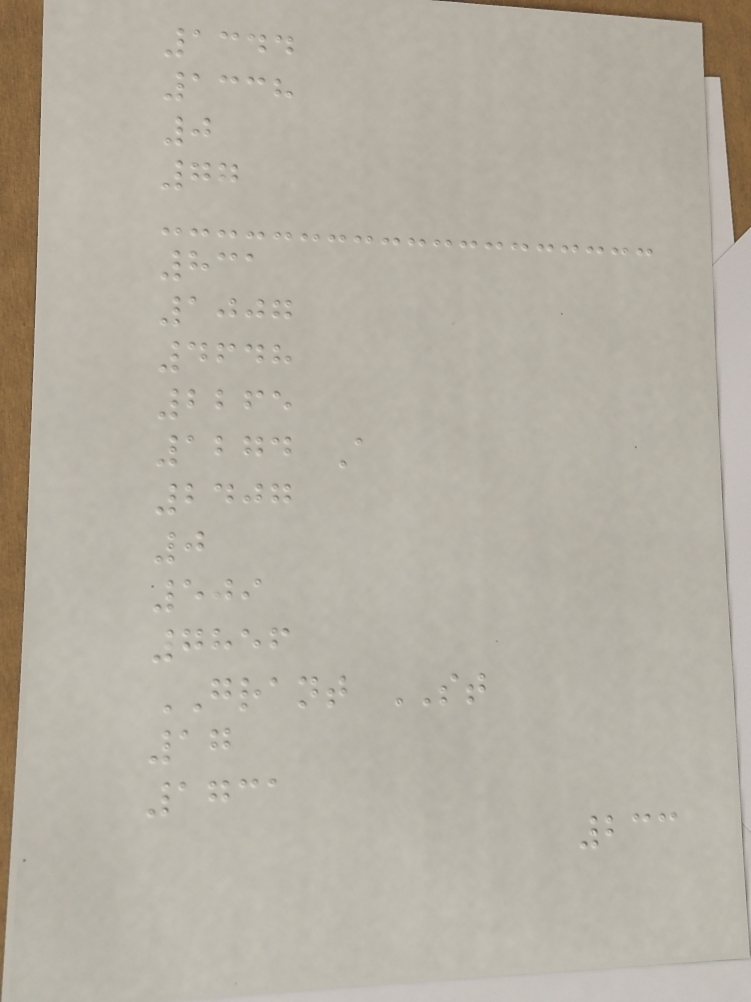1344
1338
0
77
831
1007
4648
2265
1274 A
2407
0
509
7856
GRANT ST
17
1731
233
